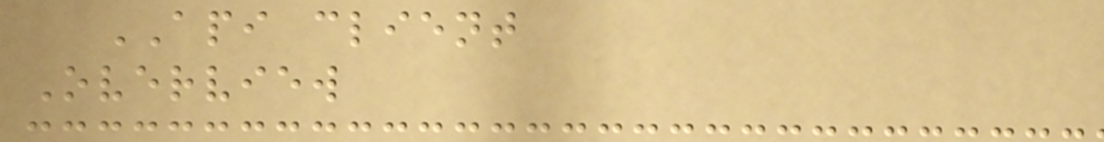API client
Overview
